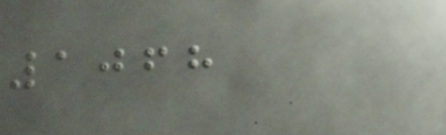1068
